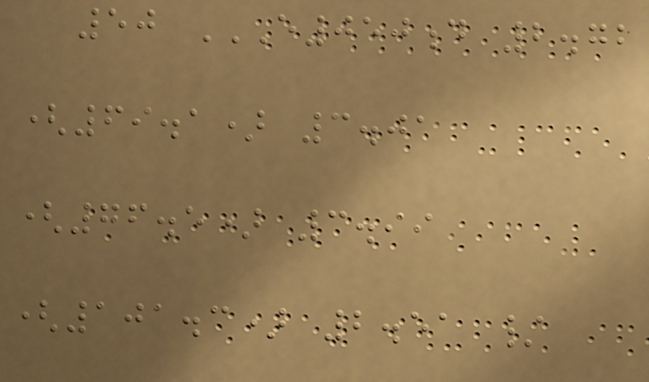50 E050D 2.72
(69.1) 3.01
(76.5) 3.99
(101.3) 2.51 /
